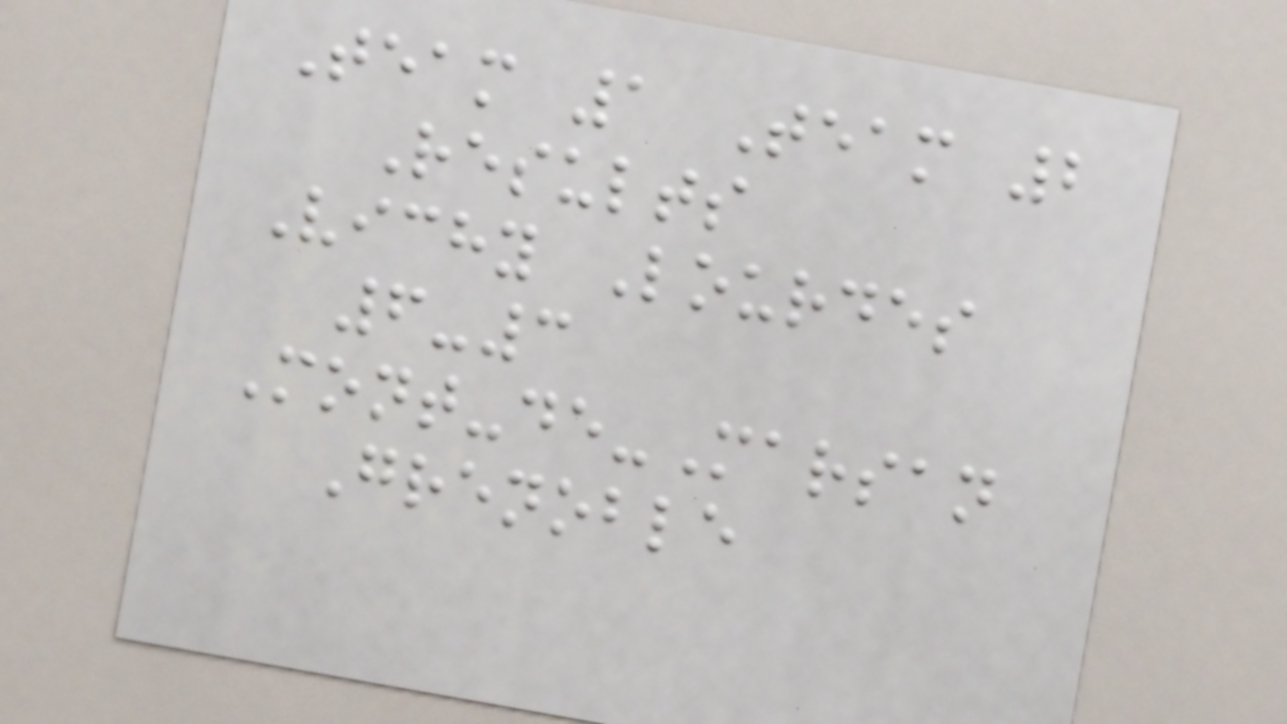Team 1 Team 2
Results
Vichy Lourdes
6-3
Mont-de-Marsan
Grenoble
